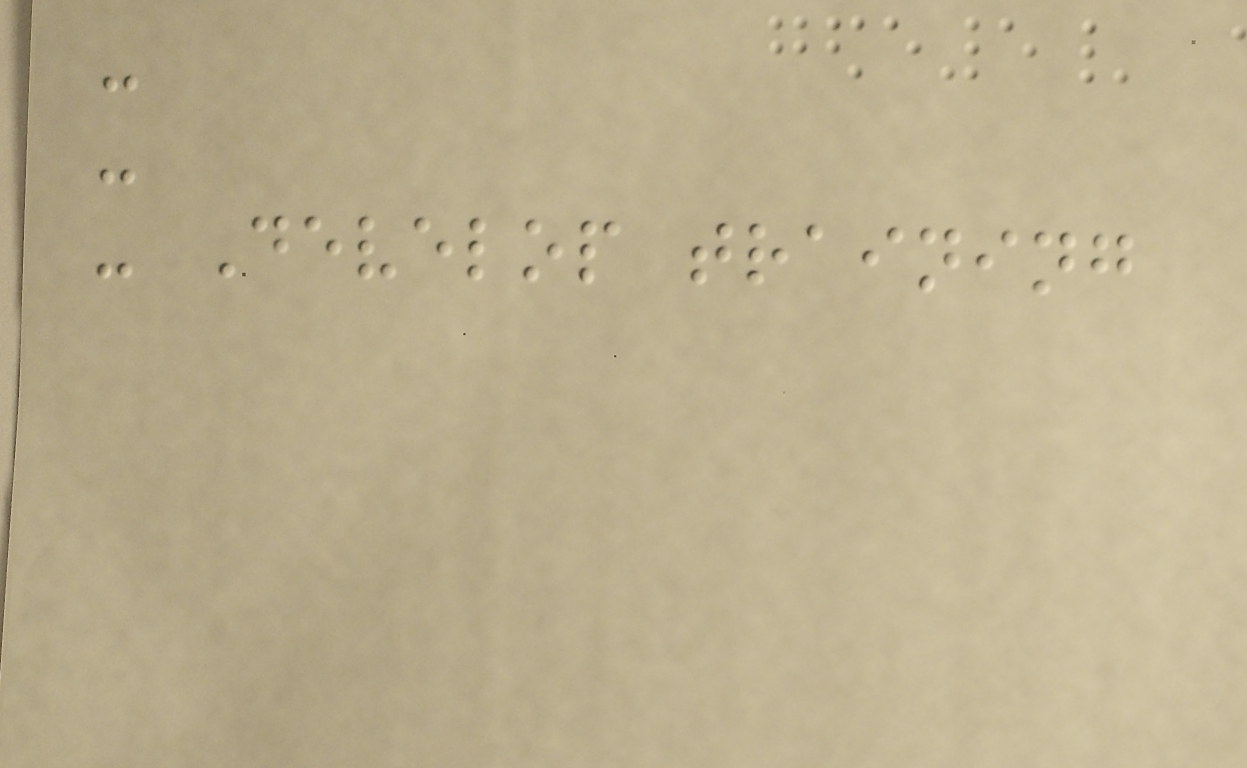-
-
- Develop training
